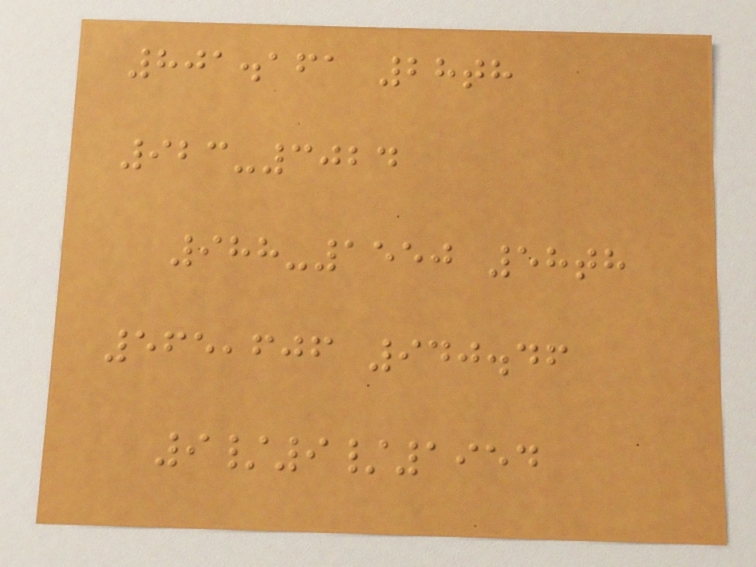801.161 28th
923-3024
988-1550 58th
565,606 940.46
9/9/1954
